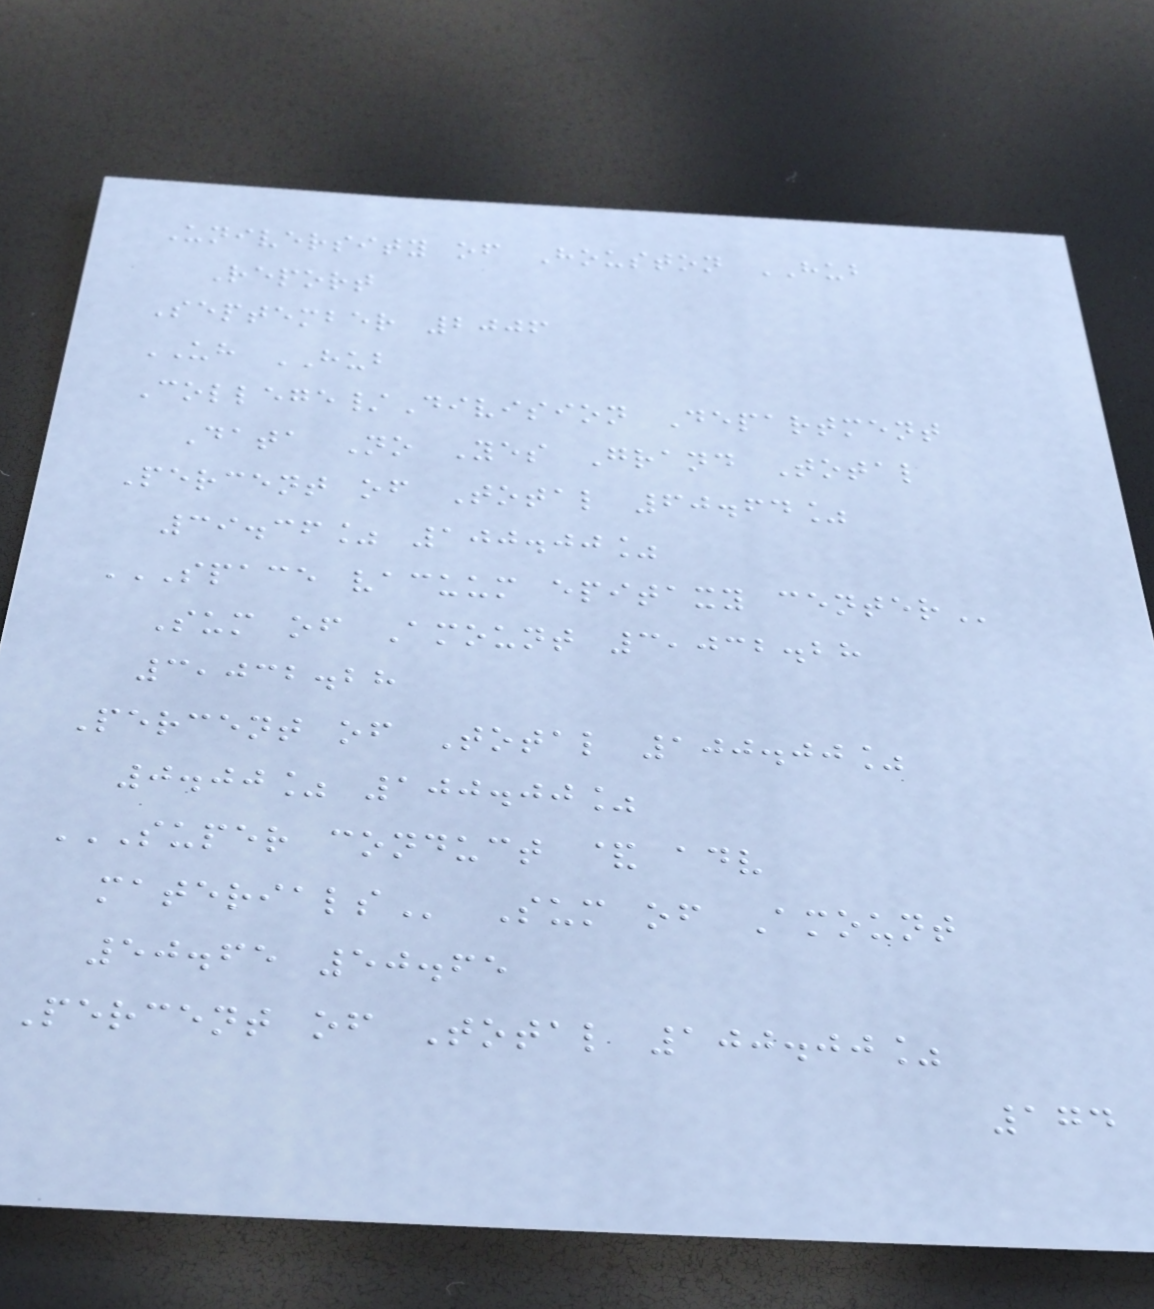University of Houston HUB
Report
September 2006
UH HUB
College/Division Department
Data No Yes Grand Total
Percent of Total 60.64%
39.36% 100.00%
SPACE VACUUM EPITAXY CENTER
Sum of Amount 3,032.28
3,032.28
Percent of Total 100.00%
0.00% 100.00%
SUPER CONDUCT & ADV
MATERIALS Sum of Amount
50.65 50.65
Percent of Total 100.00%
174
